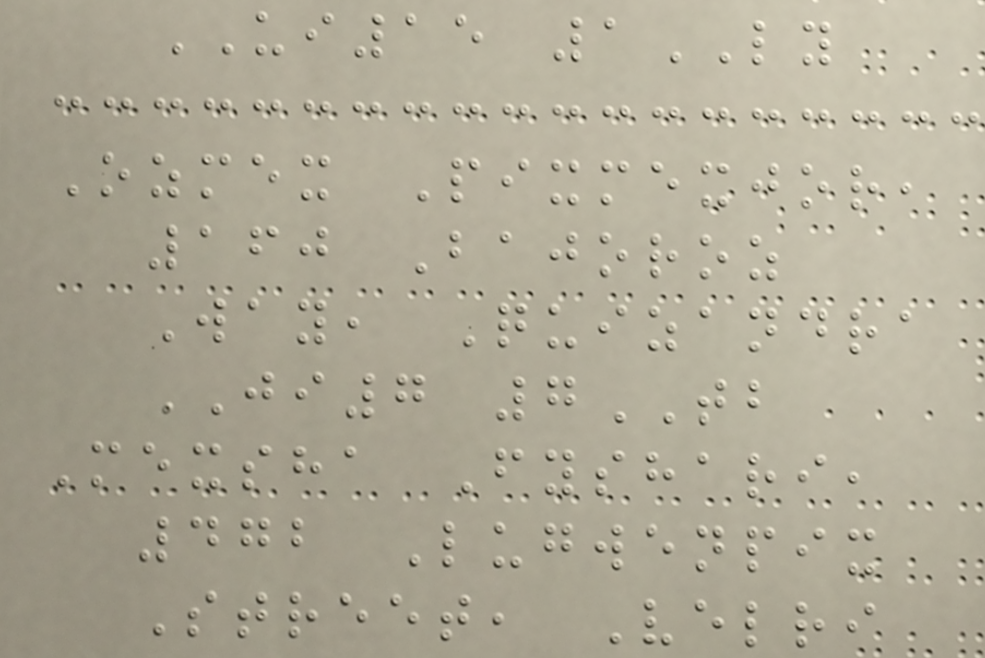UI15 1LY
Ozmex Pixmexjor,
160 Bajoroz
Way, Quizandra
JI7 7TB
Mexsha Fyshari,
472 Lugwenpix
Street, Velri
